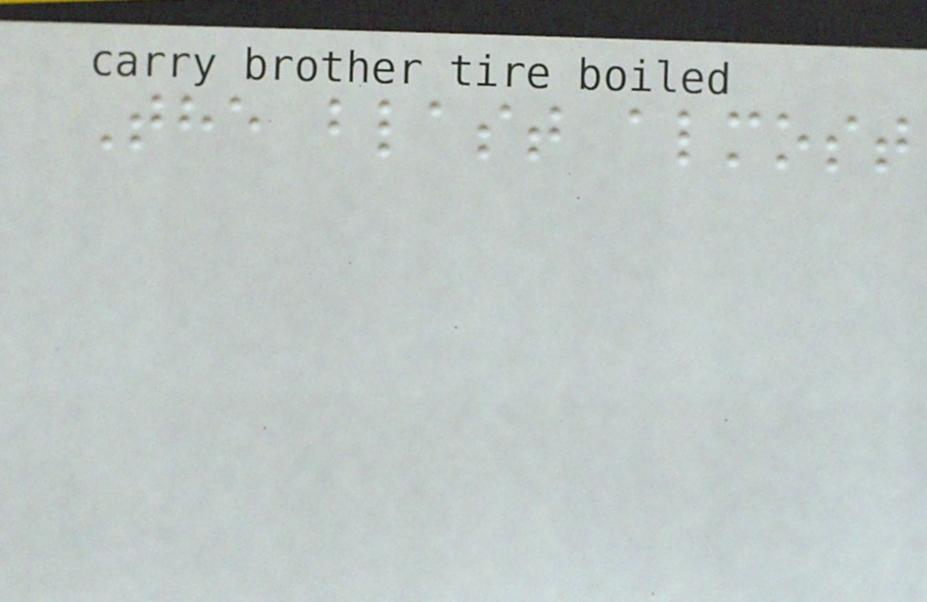The blast almost
